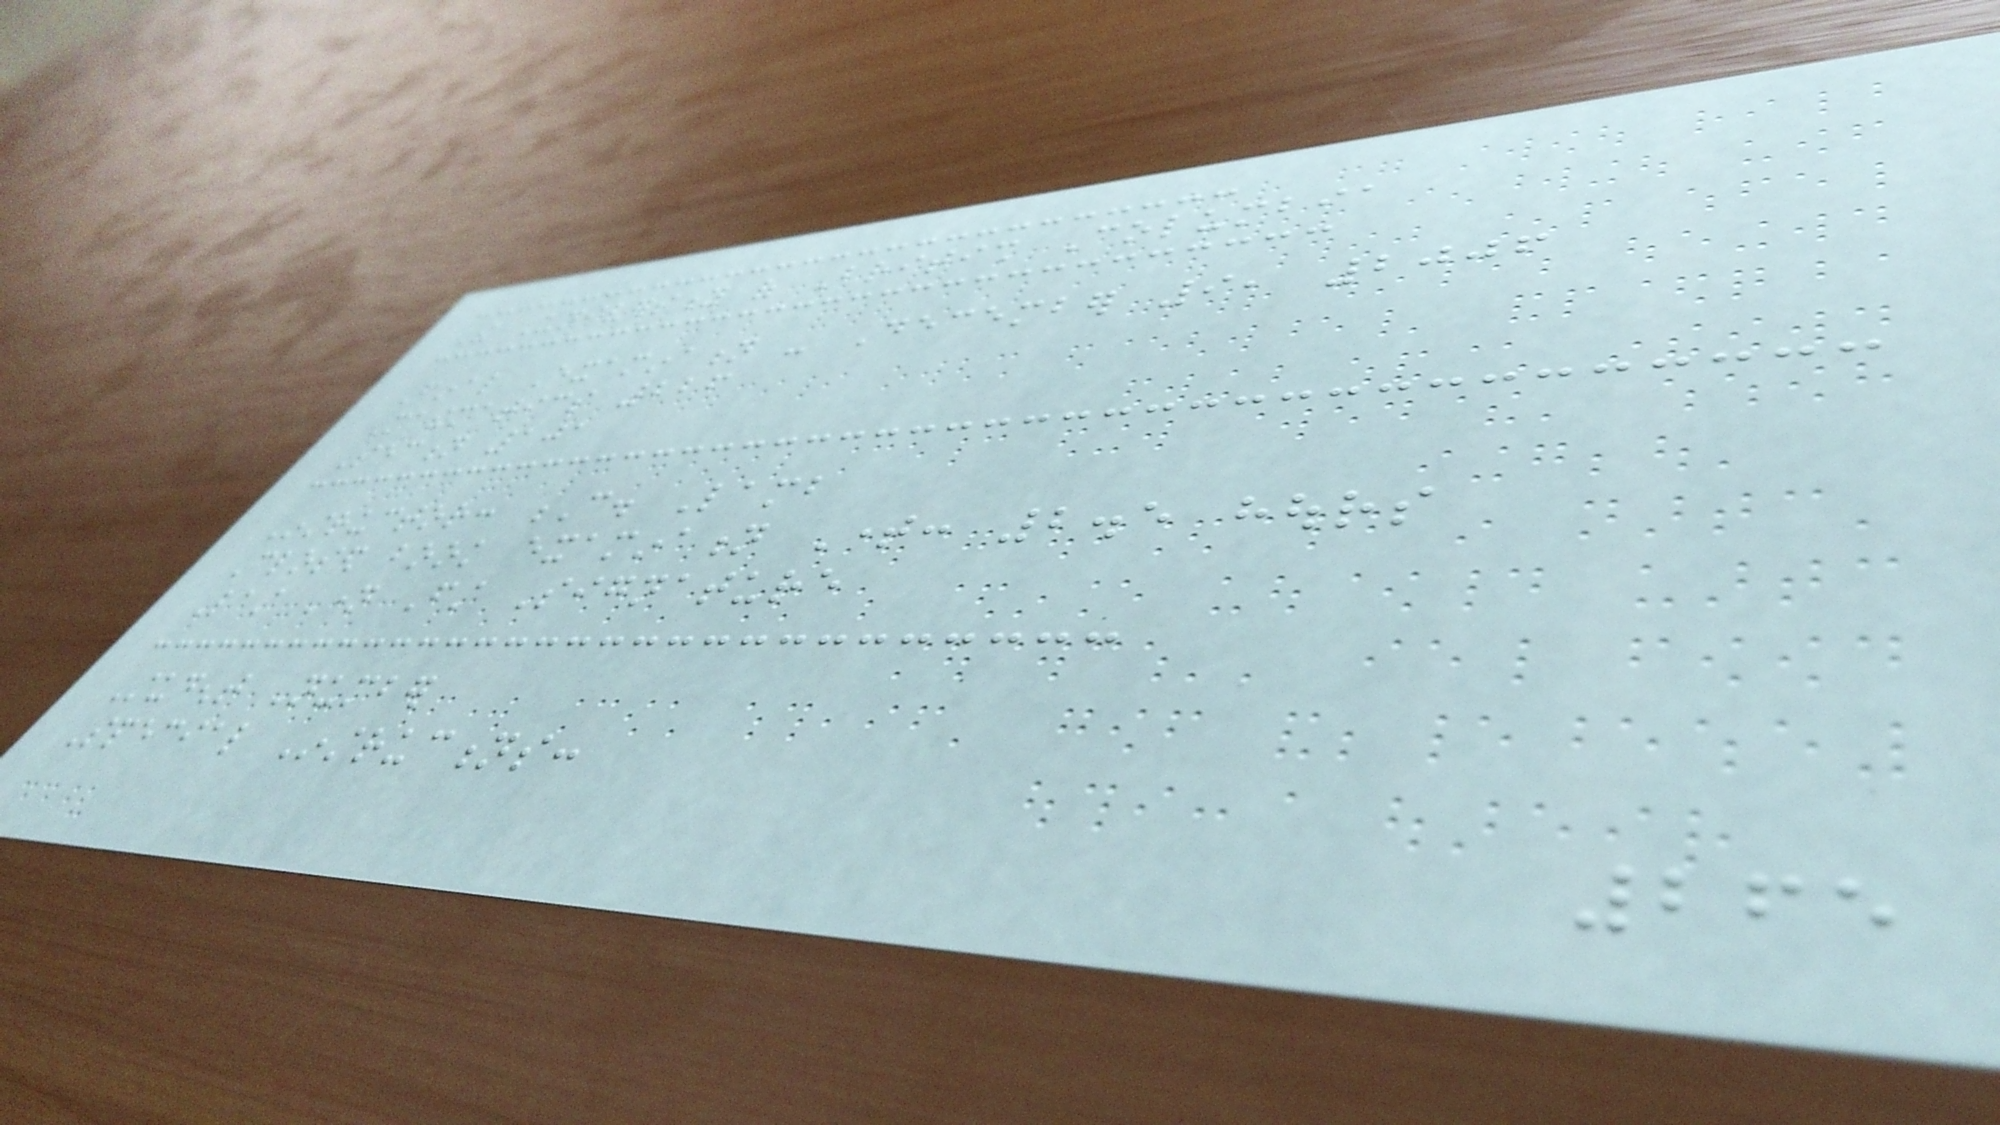The University of British Columbia
Final Examination - December 9, 2006
Mathematics 226
Section 101
Instructor: C. Lamb
Closed book examination Time: 2.5 hours
Last Name First Signature
Student Number
Special Instructions:
265
